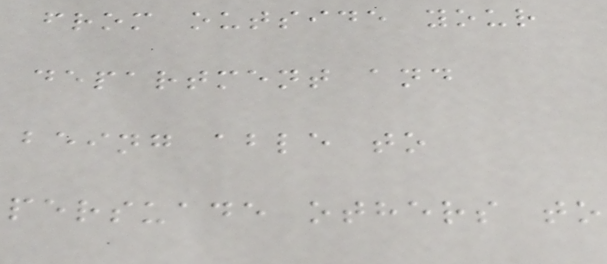from outside your
department and
being able to
persuade others to
